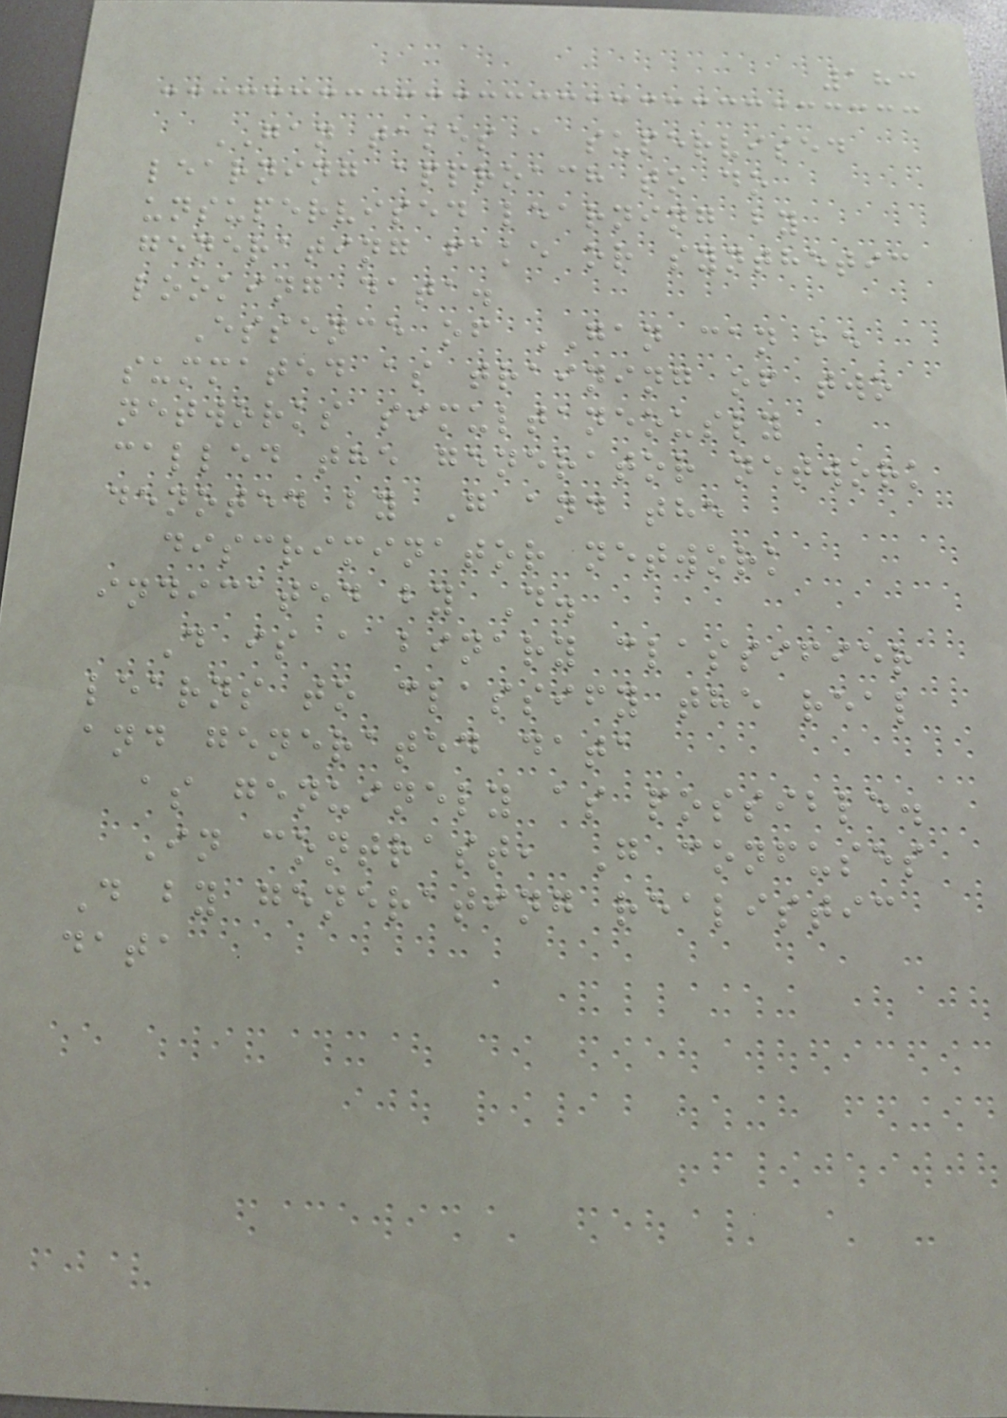183
GAN takes a supervised
learning approach to do
unsupervised learning by
generating fake or synthetic
looking data.
Essence of GAN can be
summated as training of two
networks simultaneously
called the generator network
denoted by G and the
discriminator network
indicated by D.
D is a binary classifier
learns to classify the real
and generated data
as genuinely as possible.
In contrast, G confuses
D by generating realistic
data
